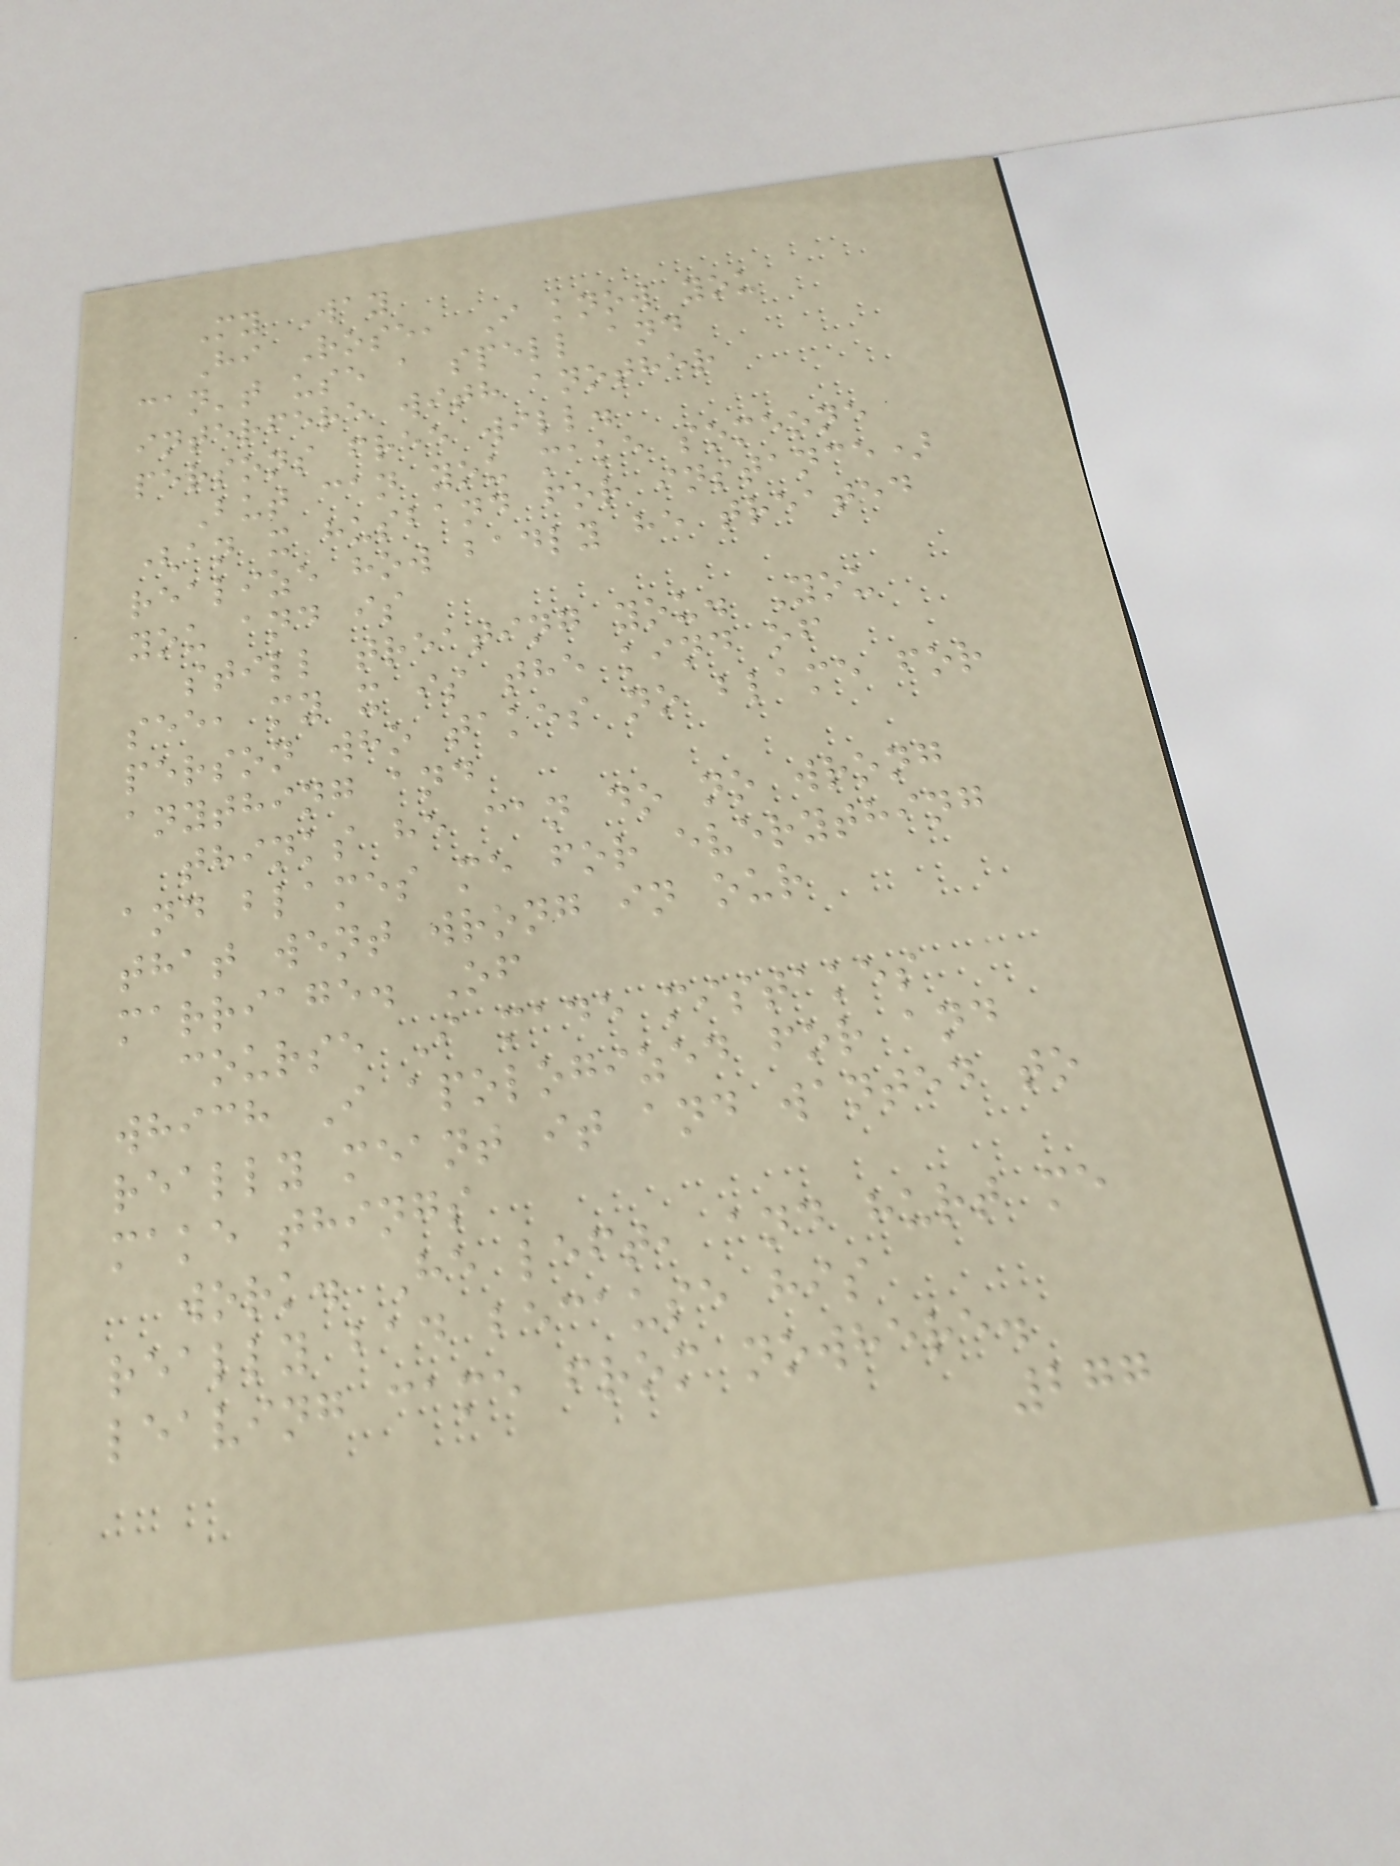My Way
Hi Rose, I know you
can't use a spell and
interfere with another
persons free will.
But can you make someone
(an x husband for instance)
realize how badly he treated
you and is
still treating you. You
see, my x is the kind of
person who takes no blame for
anything and
thinks he can do no wrong
and blames me for everything
that went wrong in our
marriage. Of
course I made mistakes
which I apologized for and
really meant it and wanted to
make things
work. He left, and hurt me
really bad because his
leaving came from nowhere.
277
